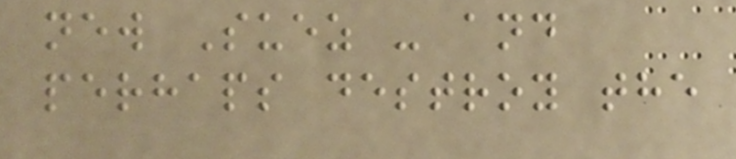new Suez - and
perhaps destroy the
